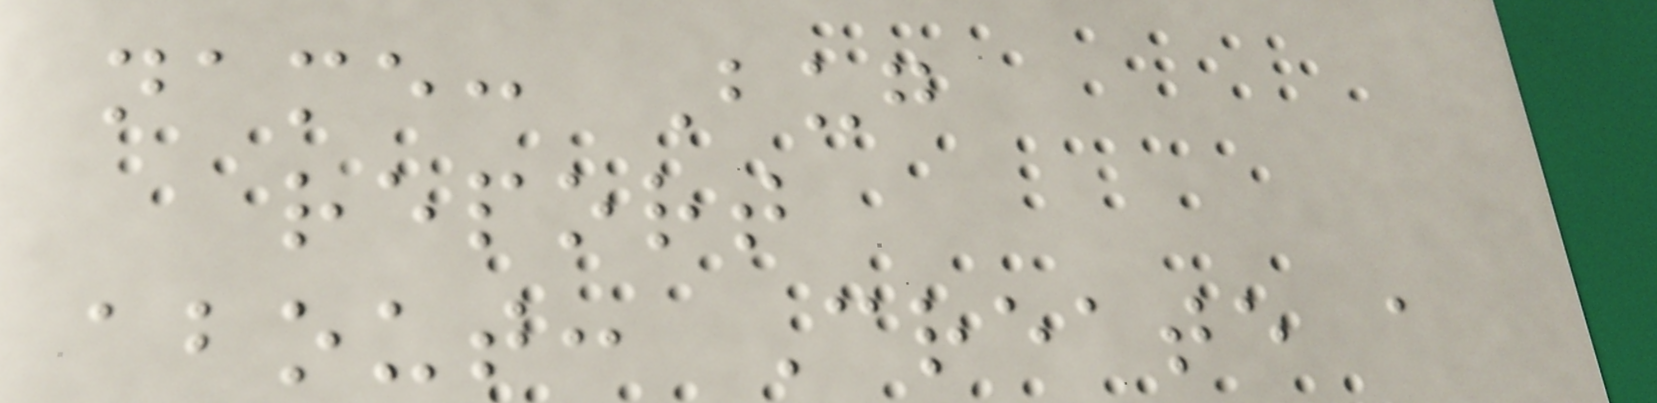name: Bug
report
about: Create a
